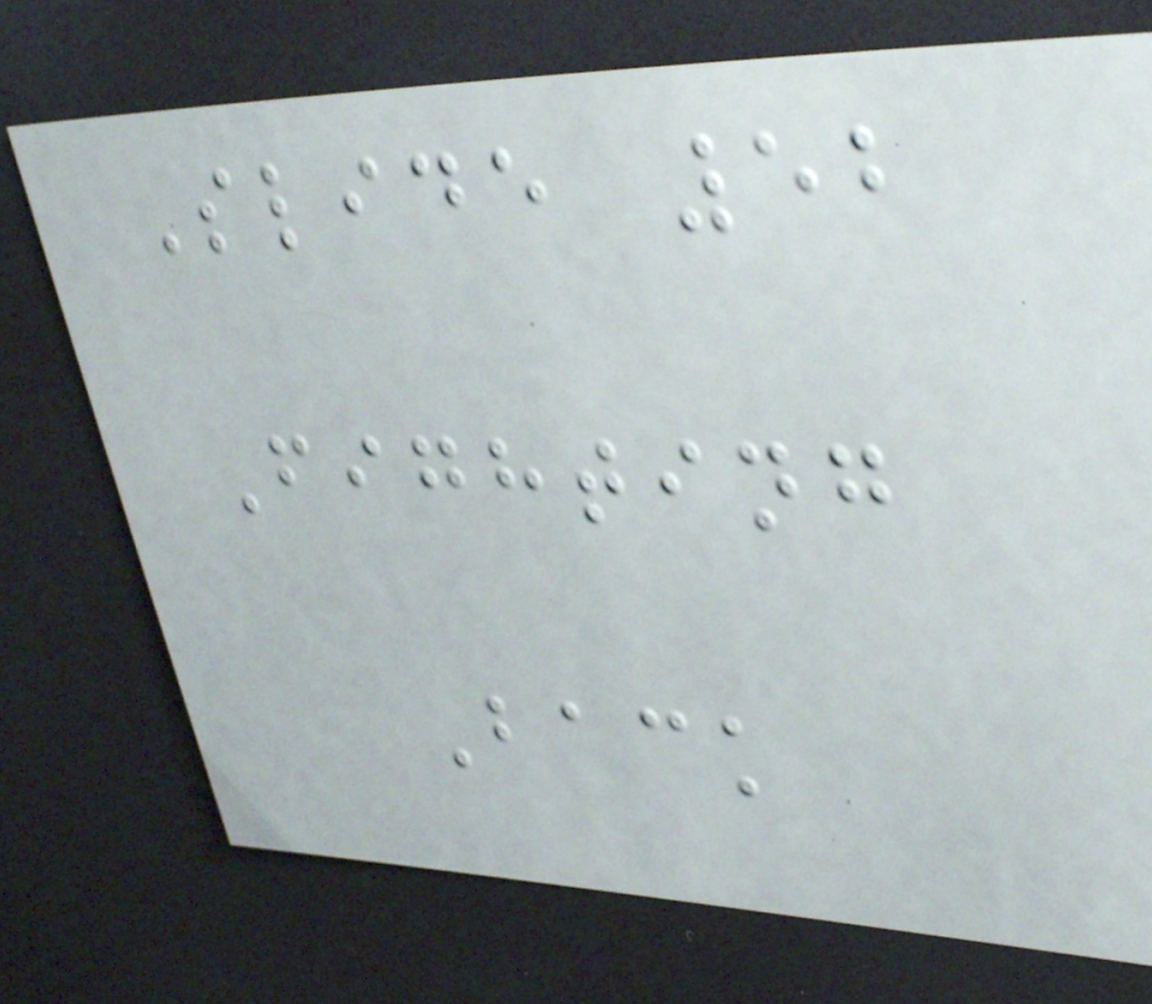Slide 52
Fighting
Back
